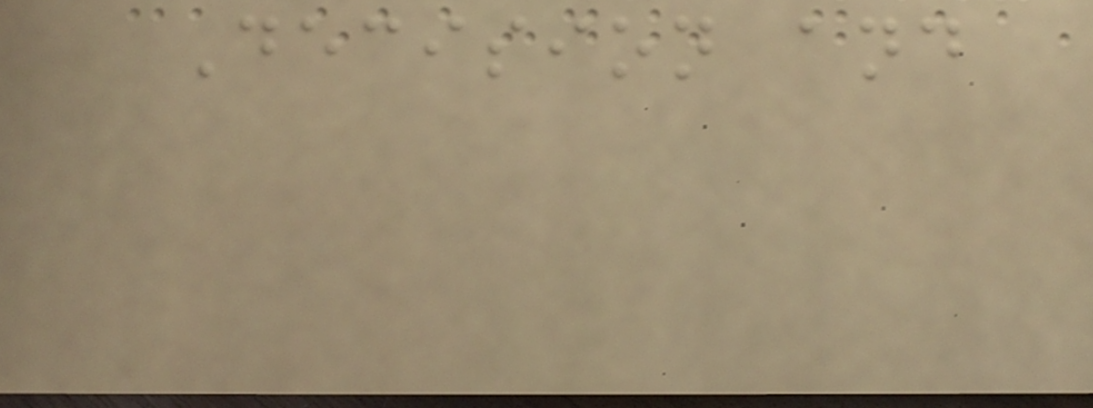Decision and
